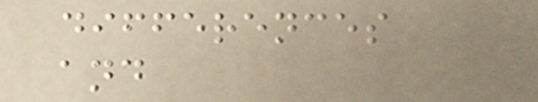differences
and
